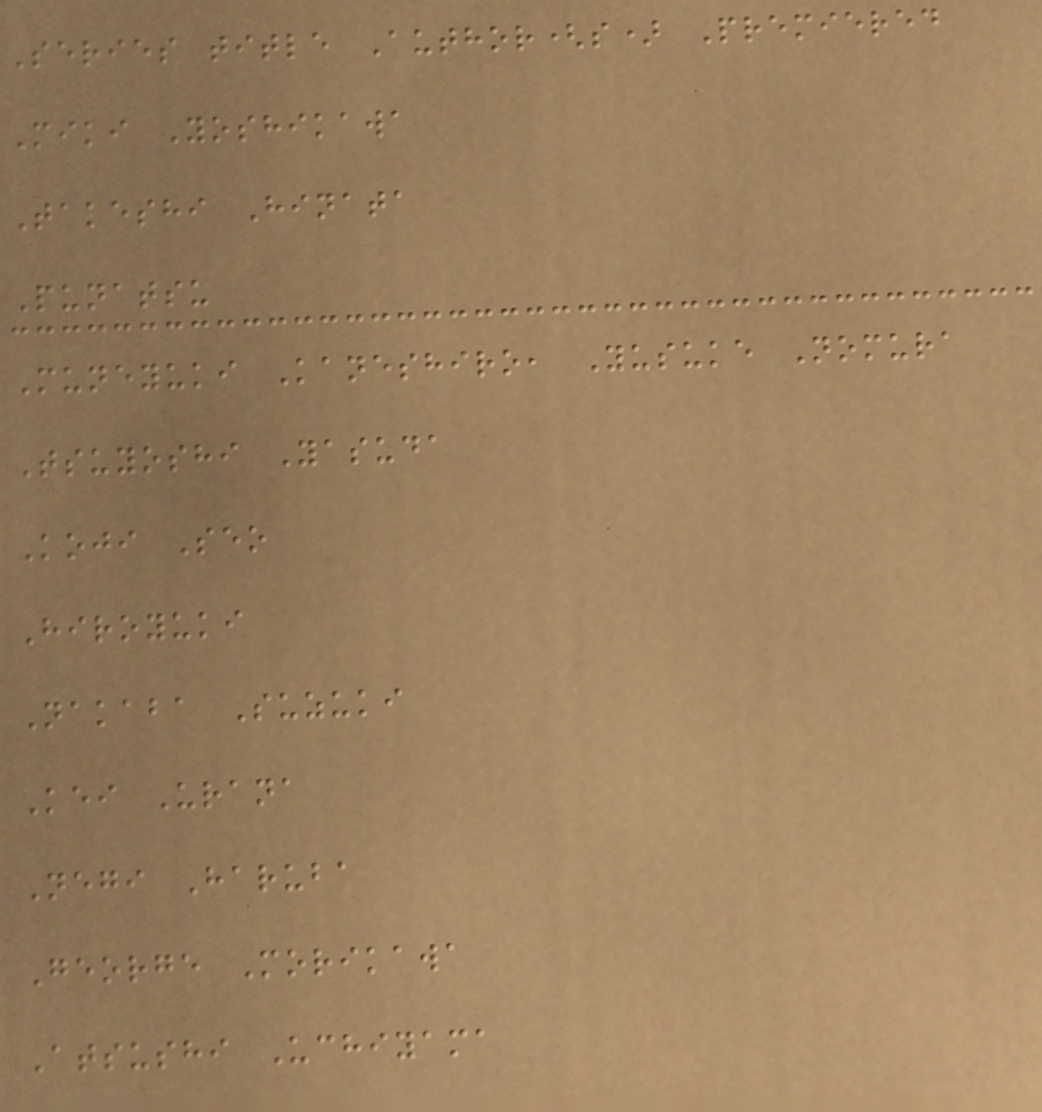Series title Author(s) Premiered
Miki Yoshikawa
Takeshi Hinata
Punatsu
Muneyuki Kaneshiro, Yusuke Nomura
Tsuyoshi Yasuda
Koji Seo
Hiroyuki
Nakaba Suzuki
Kei Urana
Negi Haruba
George Morikawa
Atsushi Uchiyama
